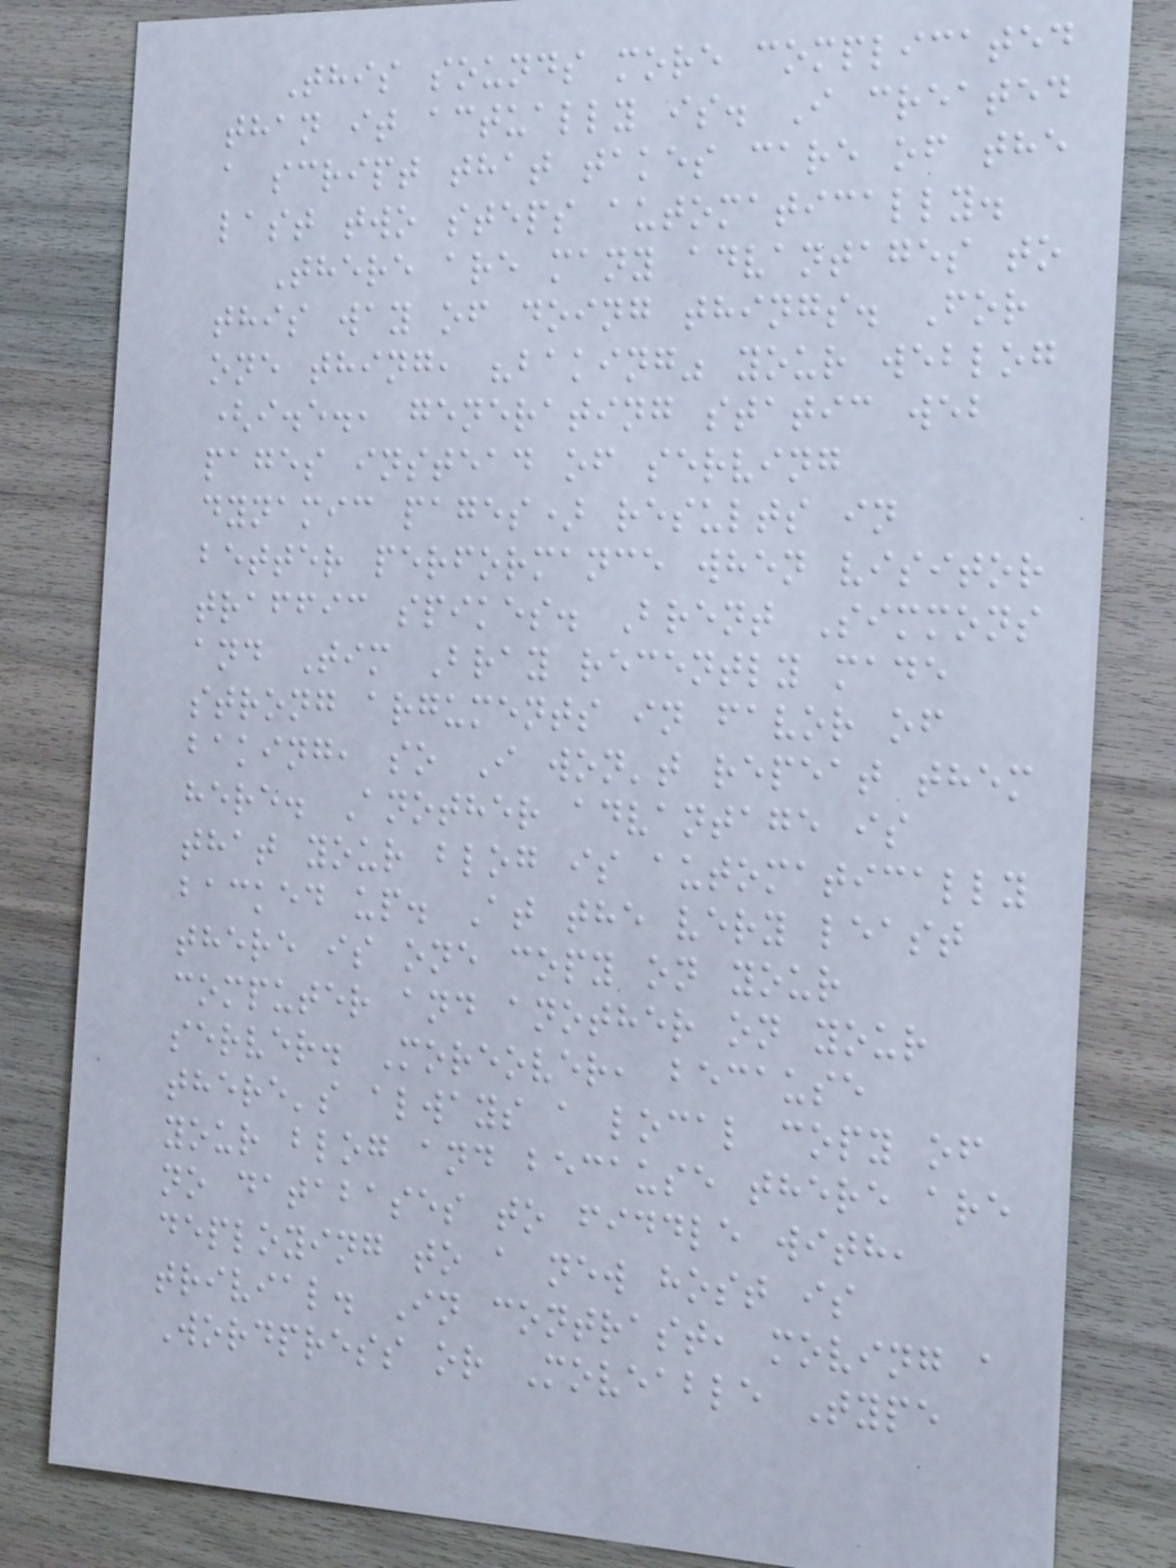This sounds more complicated
than it actually is. I created
a script that takes care of the
last two steps automatically.
There are many advantages to
this way of doing things. For
one thing, "baking" your weblog
(i.e., generating static web
pages instead of serving
dynamic pages) results in
better performance when visitor
traffic spikes. Brent Simmons
and Tim Bray recently made
strong arguments in favor of
baking, so I won't repeat them
here. Another advantage is
that your blog is automatically
backed up. At the very least
there is one copy on your
computer and another on your
server. Moreover, because
there's always a local copy of
your blog and because there are
no databases to fiddle with,
deploying to a new host is
trivial. In contrast, moving a
Wordpress or Moveable Type
